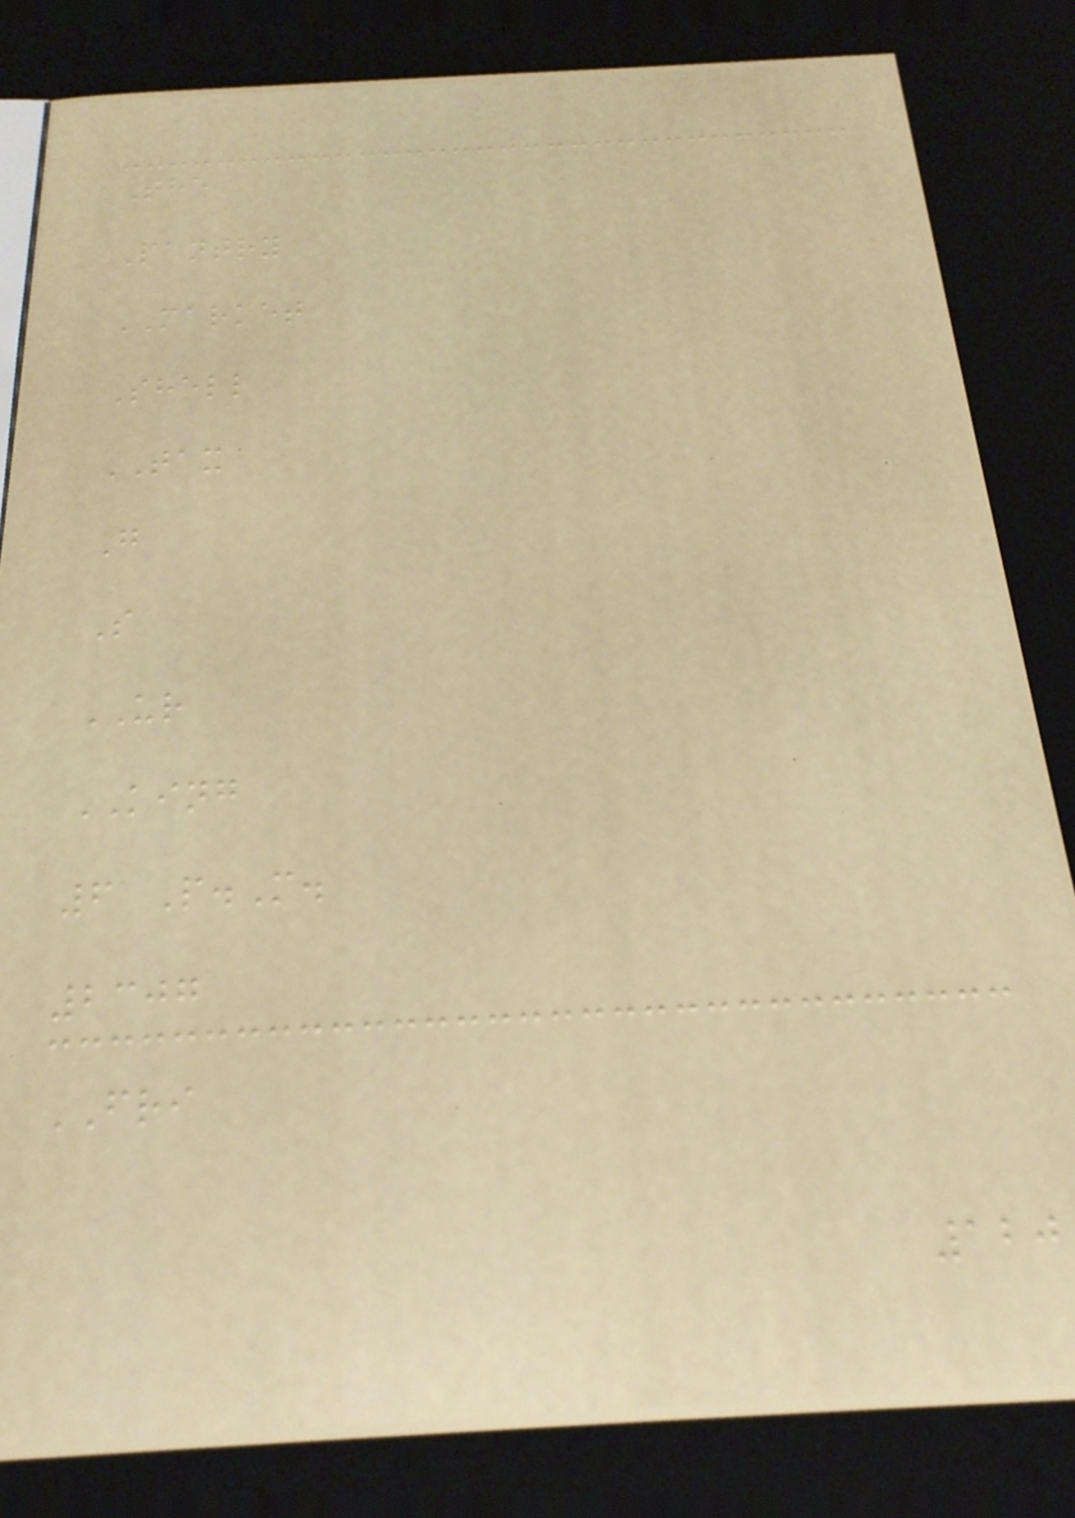The
Pantry
MARKET
Shell
TAX
G
S
UR
KING
6 P.M.
2307
FRI
120
